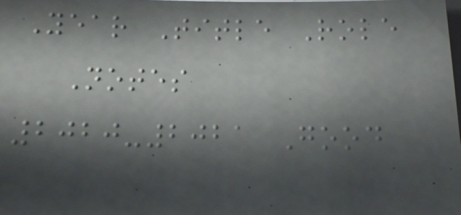Year Title Role
Notes
2020-2021 Good
